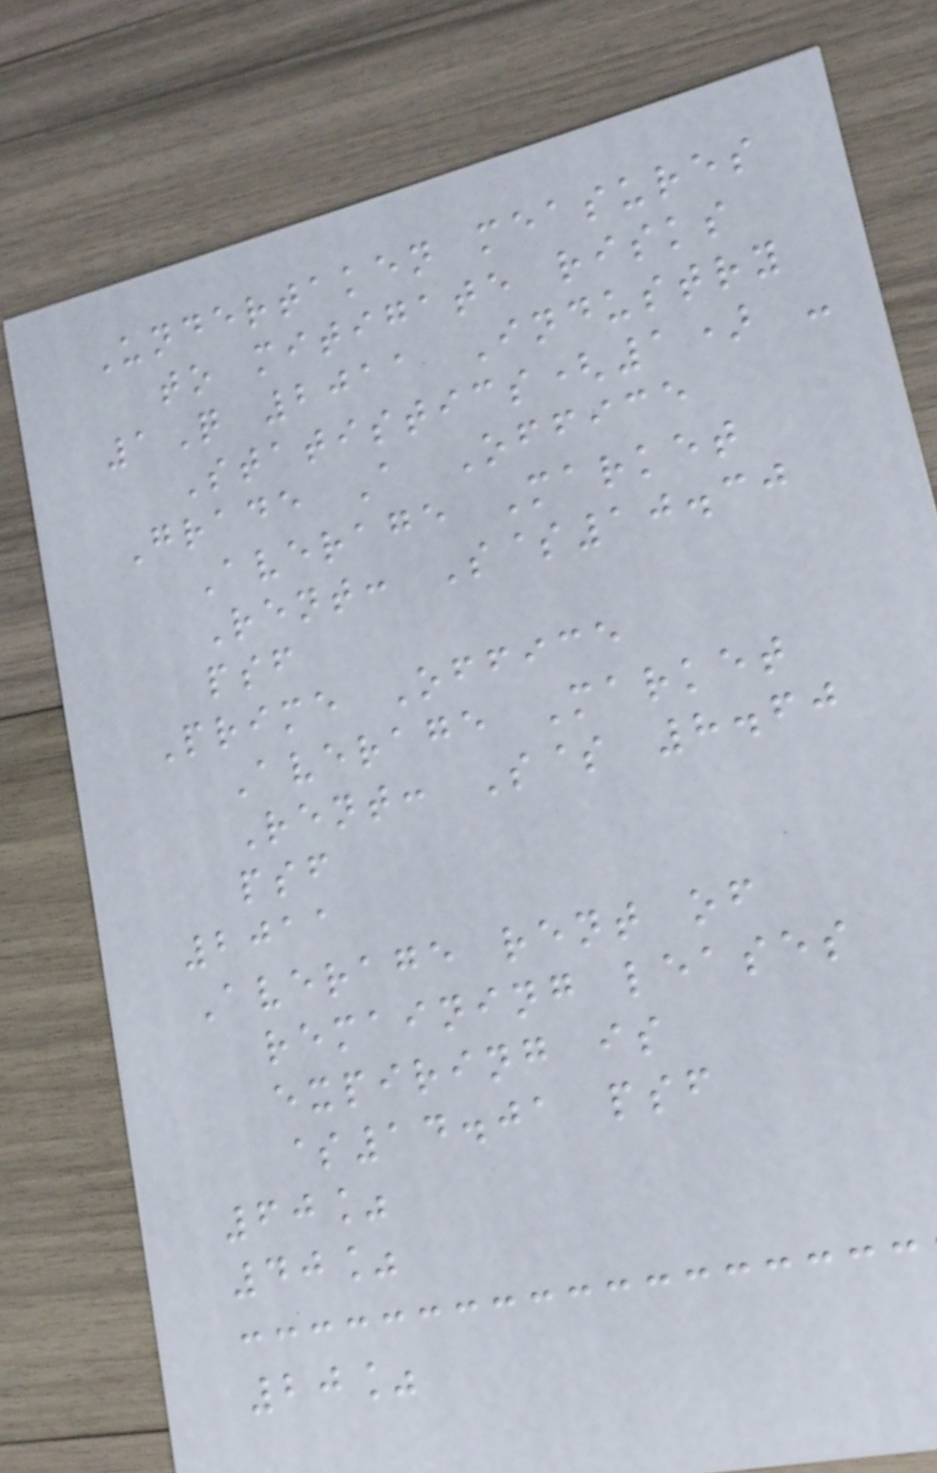Undertaken measures
to mitigate risks
1Q 2011 Industry
Statistics(1) -
Grade A Office
Average Market
Rent: S$10.30
psf
Prime Office
Average Market
Rent: S$ 8.60
psf
2011
Average rent of
remaining leases
expiring is
$14.01 psf
60%
40%
20%
